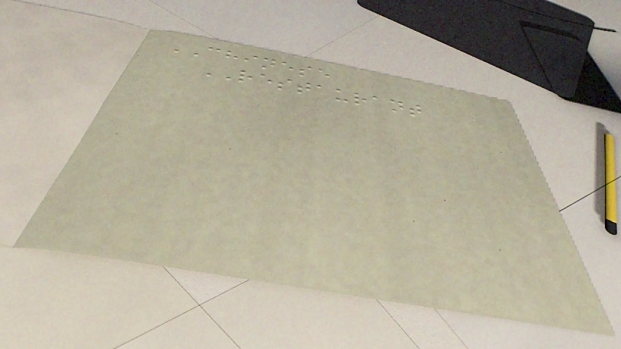CHINESE
RESTAURANT
